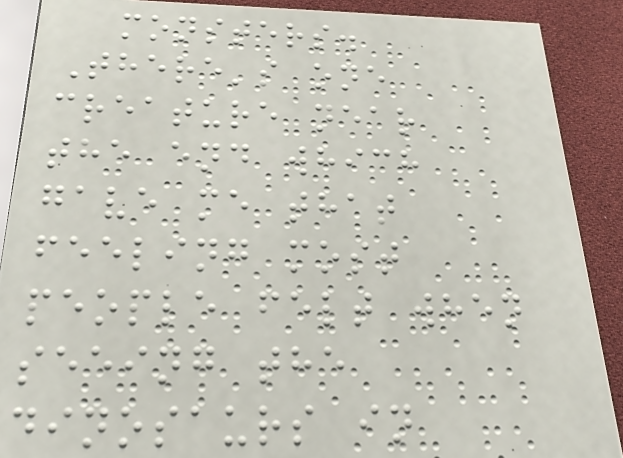monsters.
There's one
creature near
the end which
gave me that
feeling most
people felt when
seeing the
dinosaurs in
